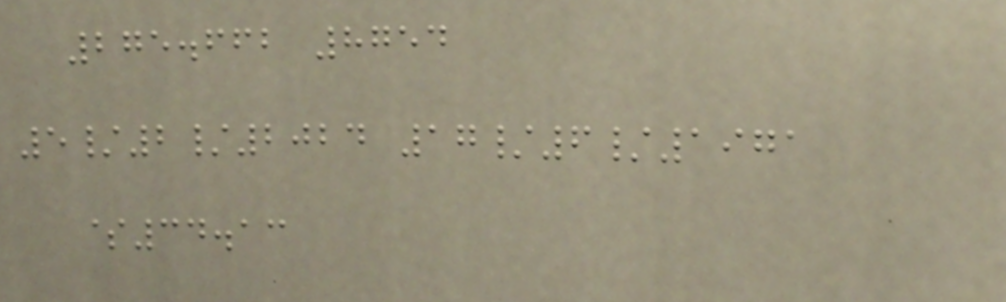275.662 8754
5/2/2024 17/6/1971
$34.13
